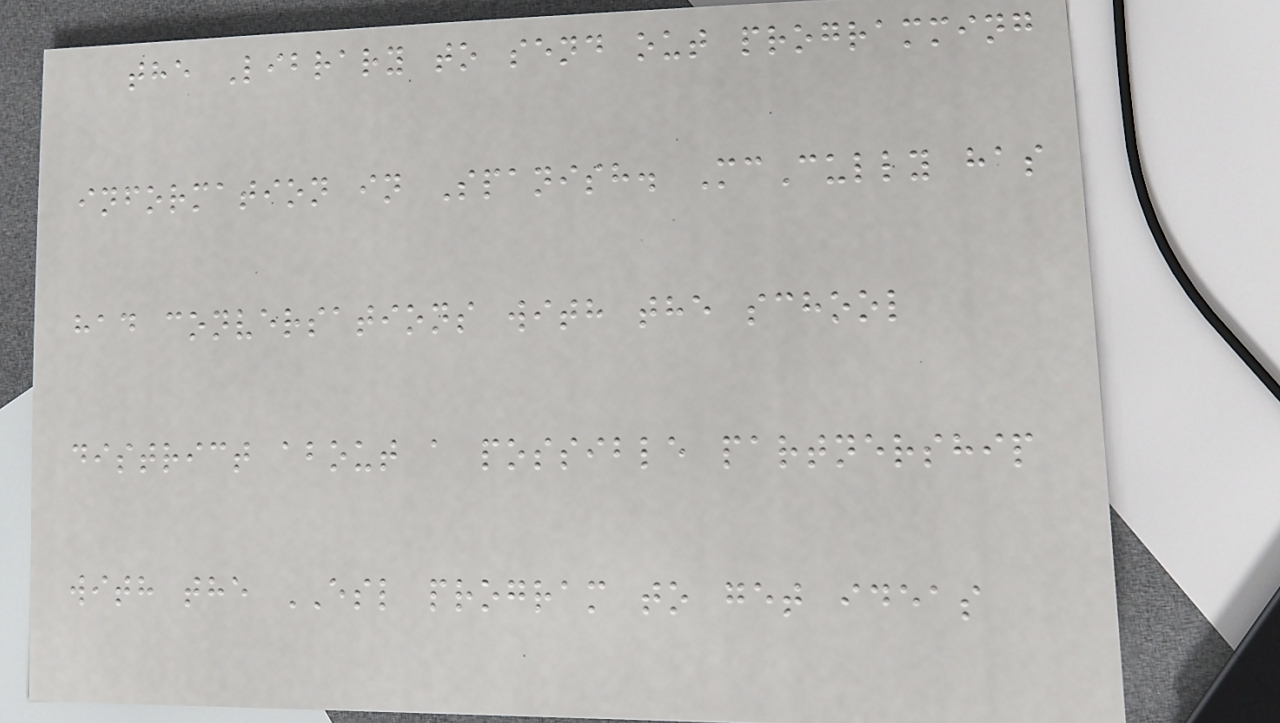the Library to send out programming
information in Spanish. McCully has
had conversations with the school
district about a possible partnership
with the ESL program to get ideas
